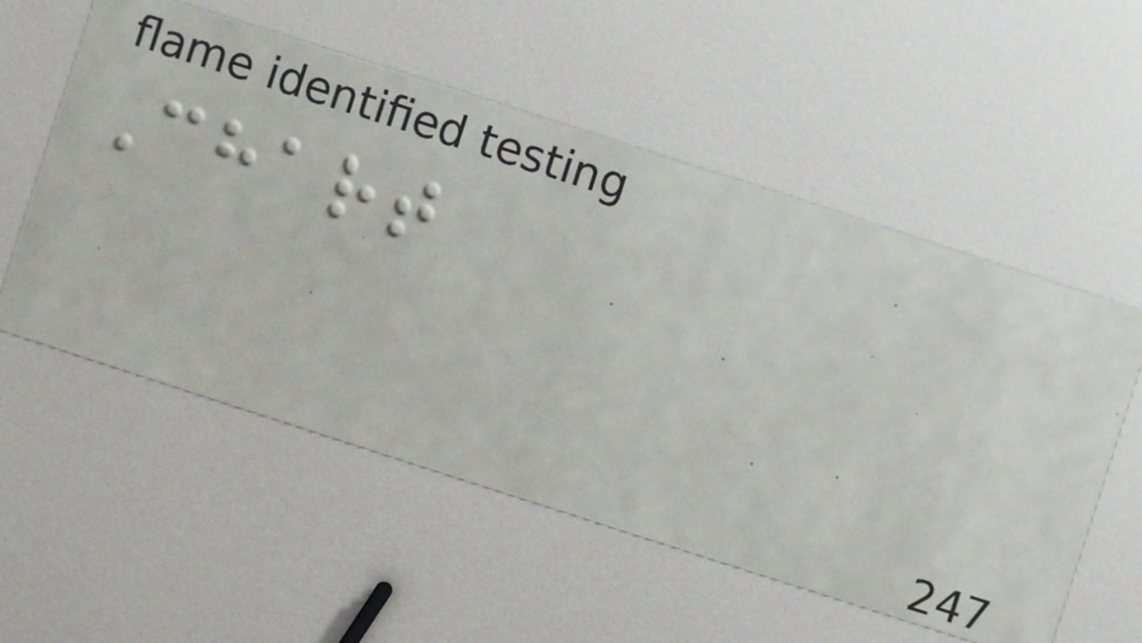Chart
